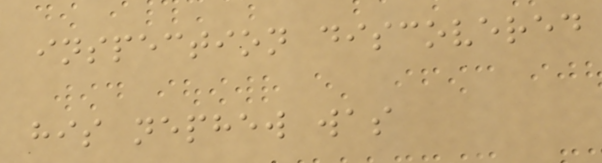inspection discovered
his nephew was
